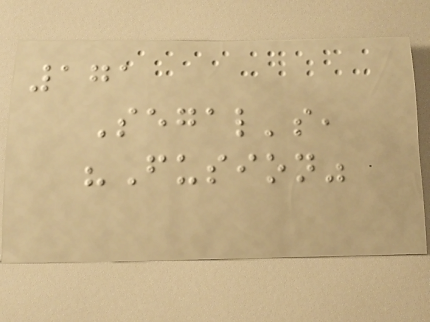171
Segal's,
"Fusion"
